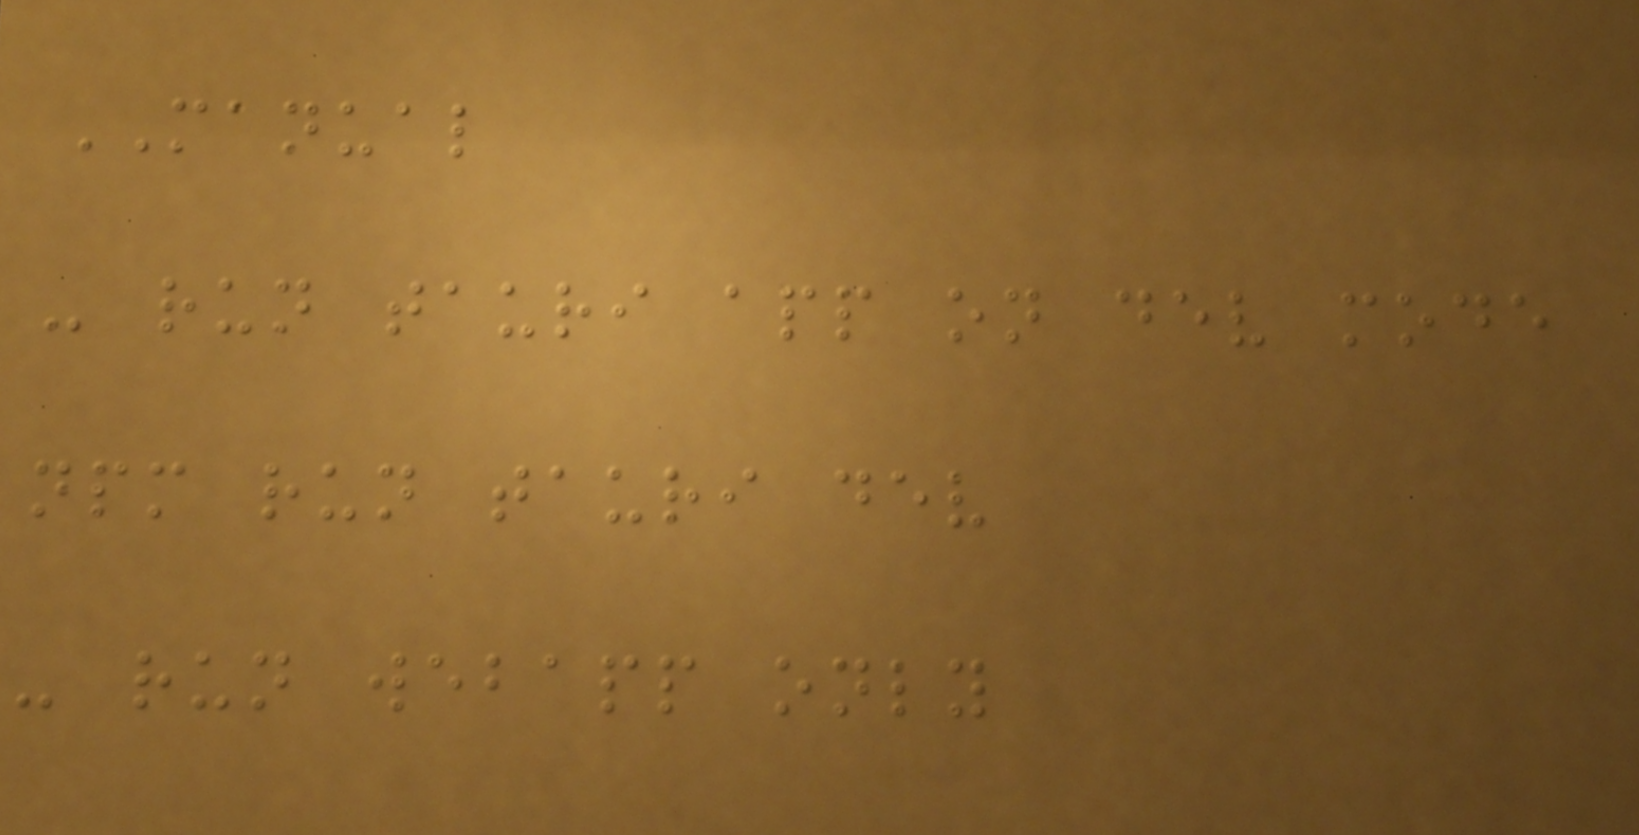MANUAL
- run tauri app on dev mode
npm run tauri dev
- run webapp only
